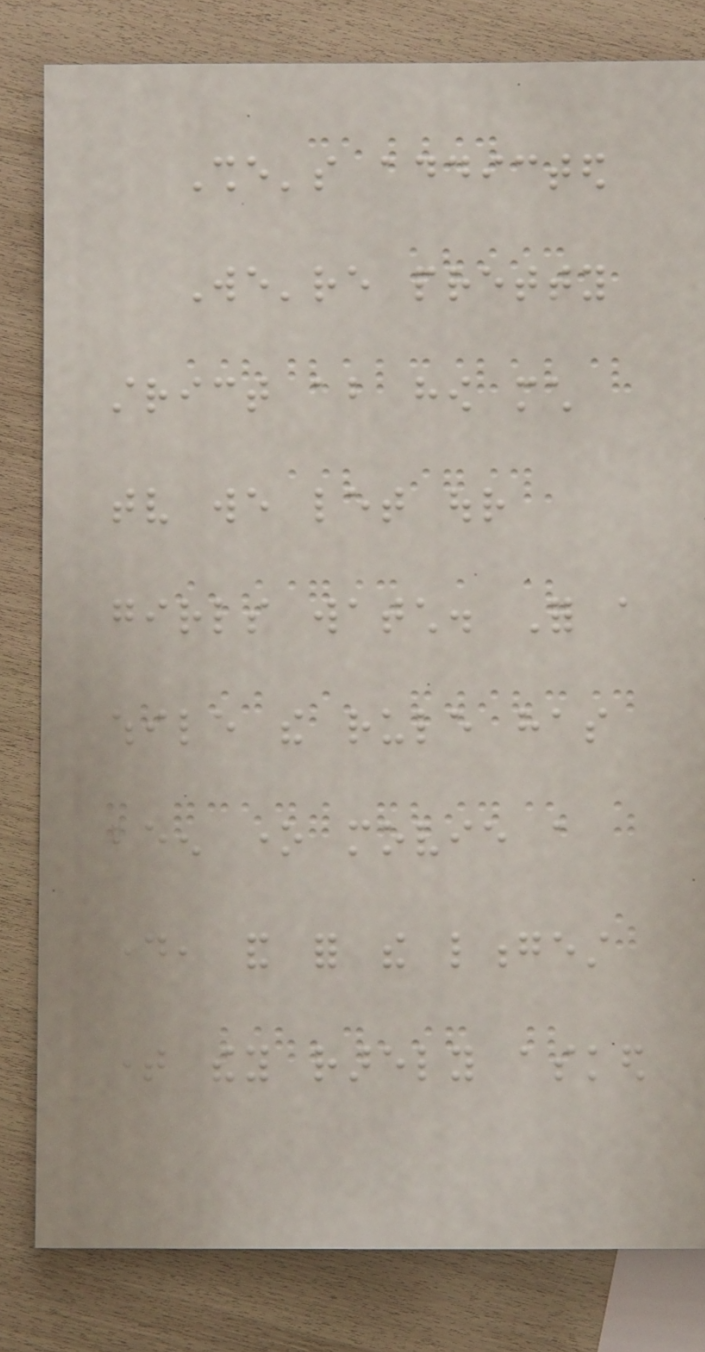She's addicted
We're pretty
strict about how much
tv we let our
girls watch. For a
while the rule has
been one movie a
day, and for the longest
time they rarely asked
